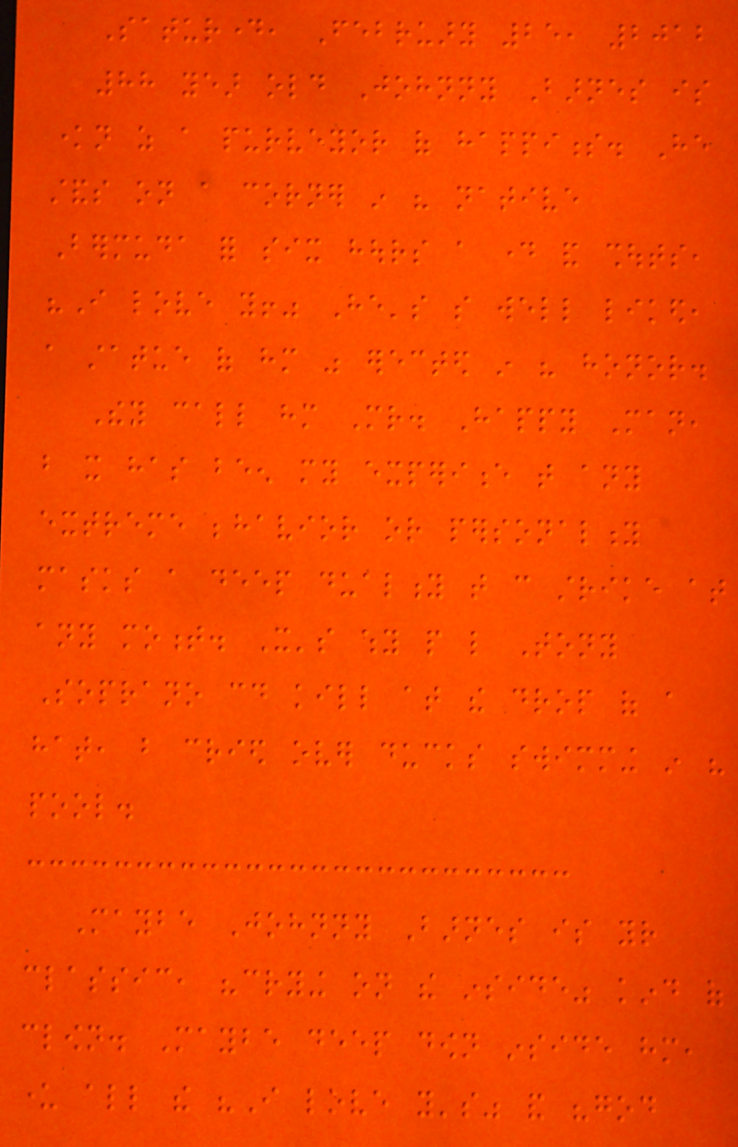Saturday, February 25, 2012
88 year old Johnny Barnes is
known as a purveyor of happiness. He
stands on a corner in his native
Bermuda for six hours a day and shouts,
"I love you!" He's so well liked,
a statue of him was erected in his honor.
They call him Mr. Happy Man,
but it has been my experience that any
extreme behavior or personality
masks a deep duality that can strike at
any moment. It's why people like Tony
Soprano could kill at the drop of a
hat, but cried over ducks swimming in his
pool.
Maybe Johnny Barnes is your
classic, "crying on the inside" kind of
clown. Maybe deep down inside him,
under all the "I love you's" and "god
